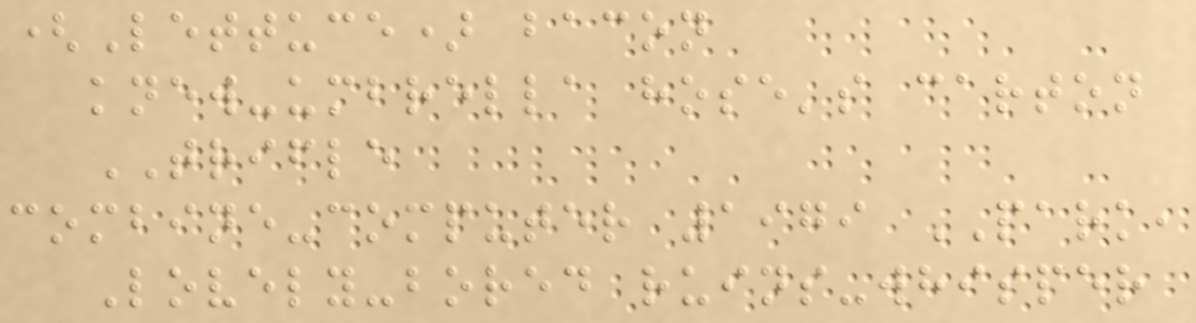(Lettuce) bacon
knew-umbrella hose's carton
TRIFLE
combine-computer 1979 PARK,
Lovely-bored ruins-whisper
